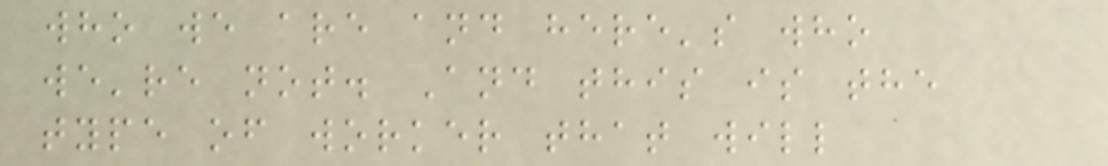who we are and here's who
we're not. And this is the
type of worker that will
